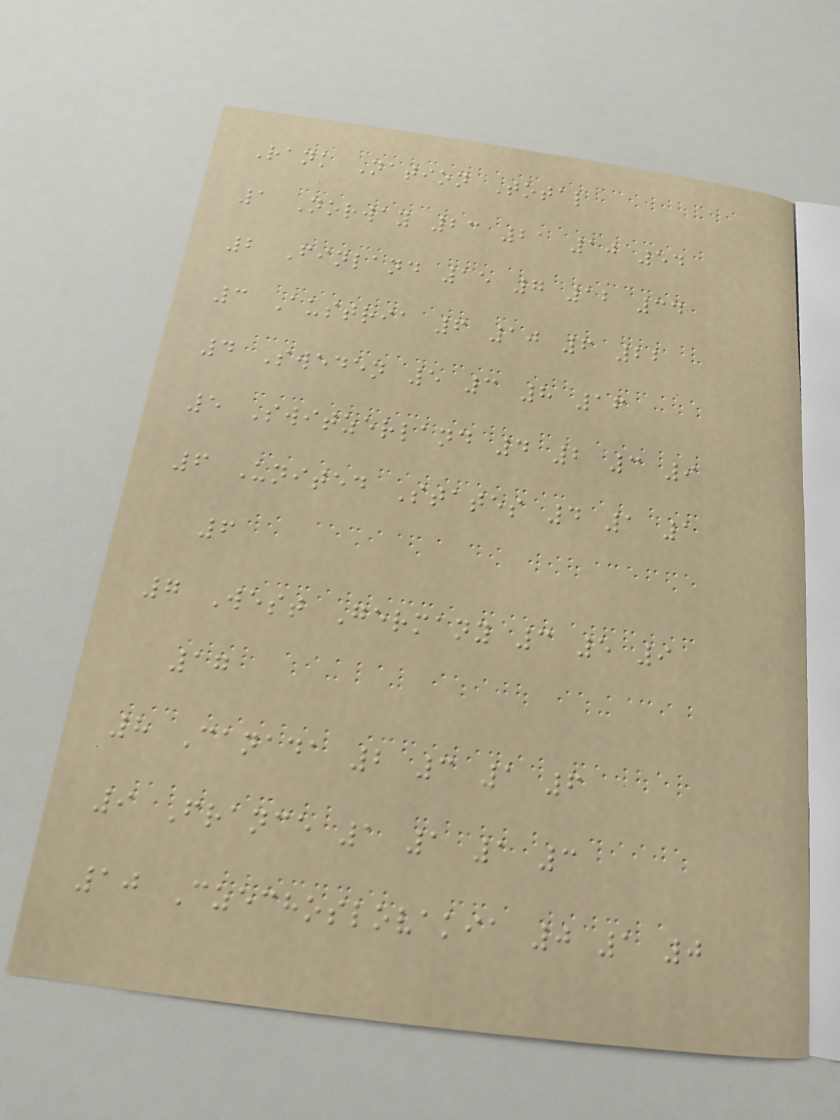Rank Nation Total
1 Norway 23 21 10 54
2 Finland 15 7 12 34
3 Austria 6 10 6 22
4 Sweden 5 3 8 16
5 Switzerland 4 2 3 9
6 United States 4 1 1
6
7 West Germany 3 5 9
17
8 Canada 2 3 1 6
9 France 1 1 1 3
10 Czechoslovakia 0 1 0
